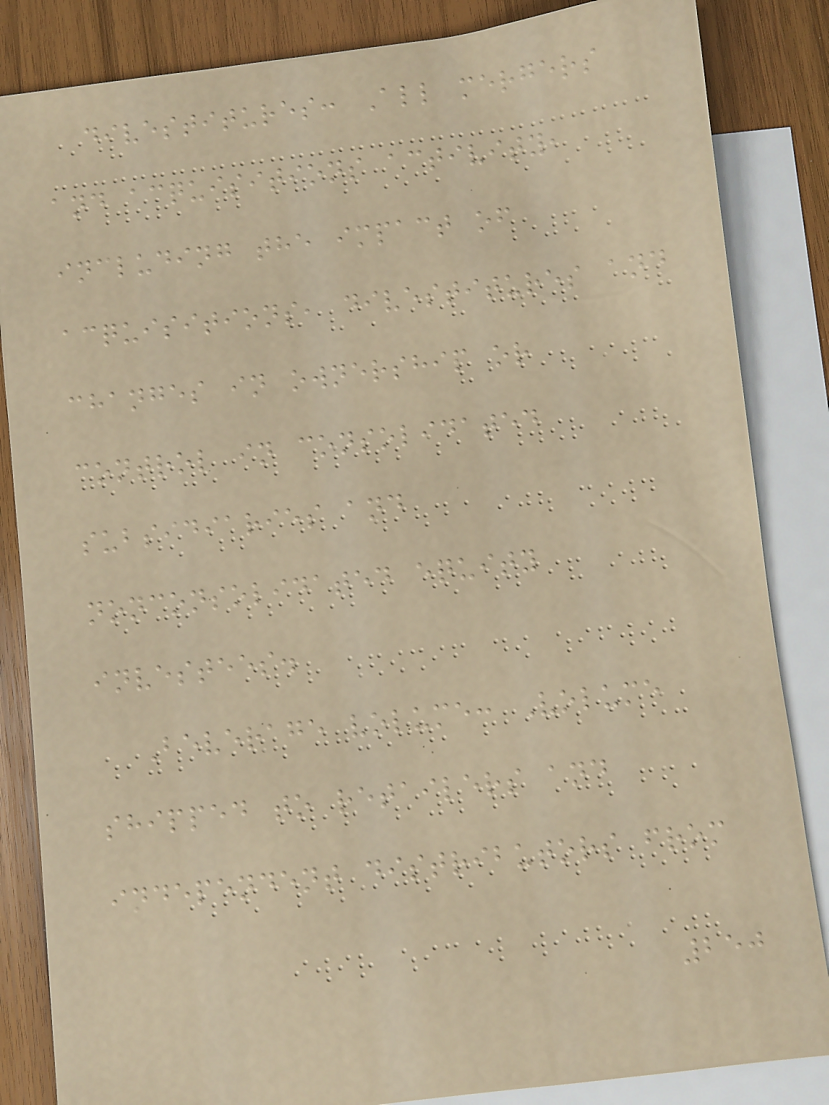divestitures: All mergers
and acquisitions activity,
including the impact of
acquisitions, divestitures and
changes in ownership or
control in consolidated
subsidiaries and
nonconsolidated equity
investees.
Beverage volume: Volume
shipped to retailers and
independent distributors from
250
